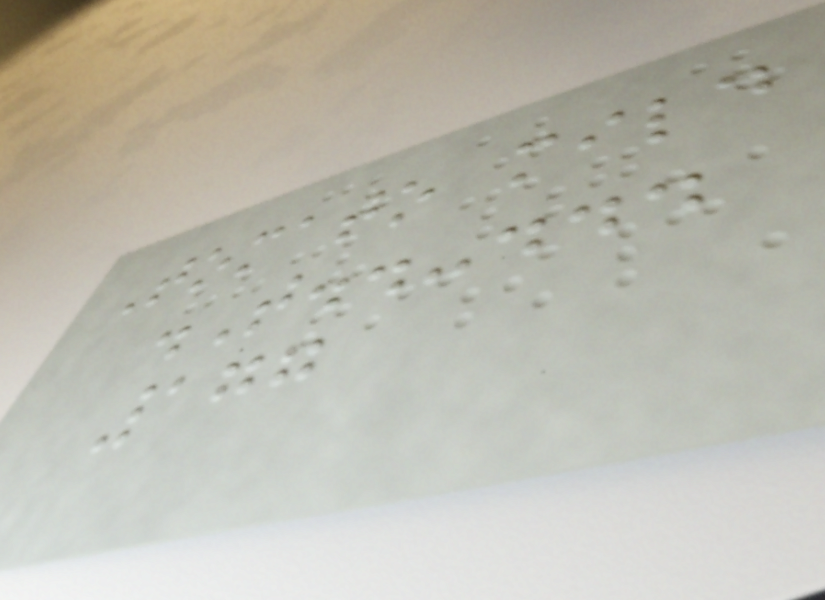Tomato mild
.T..-...
177
